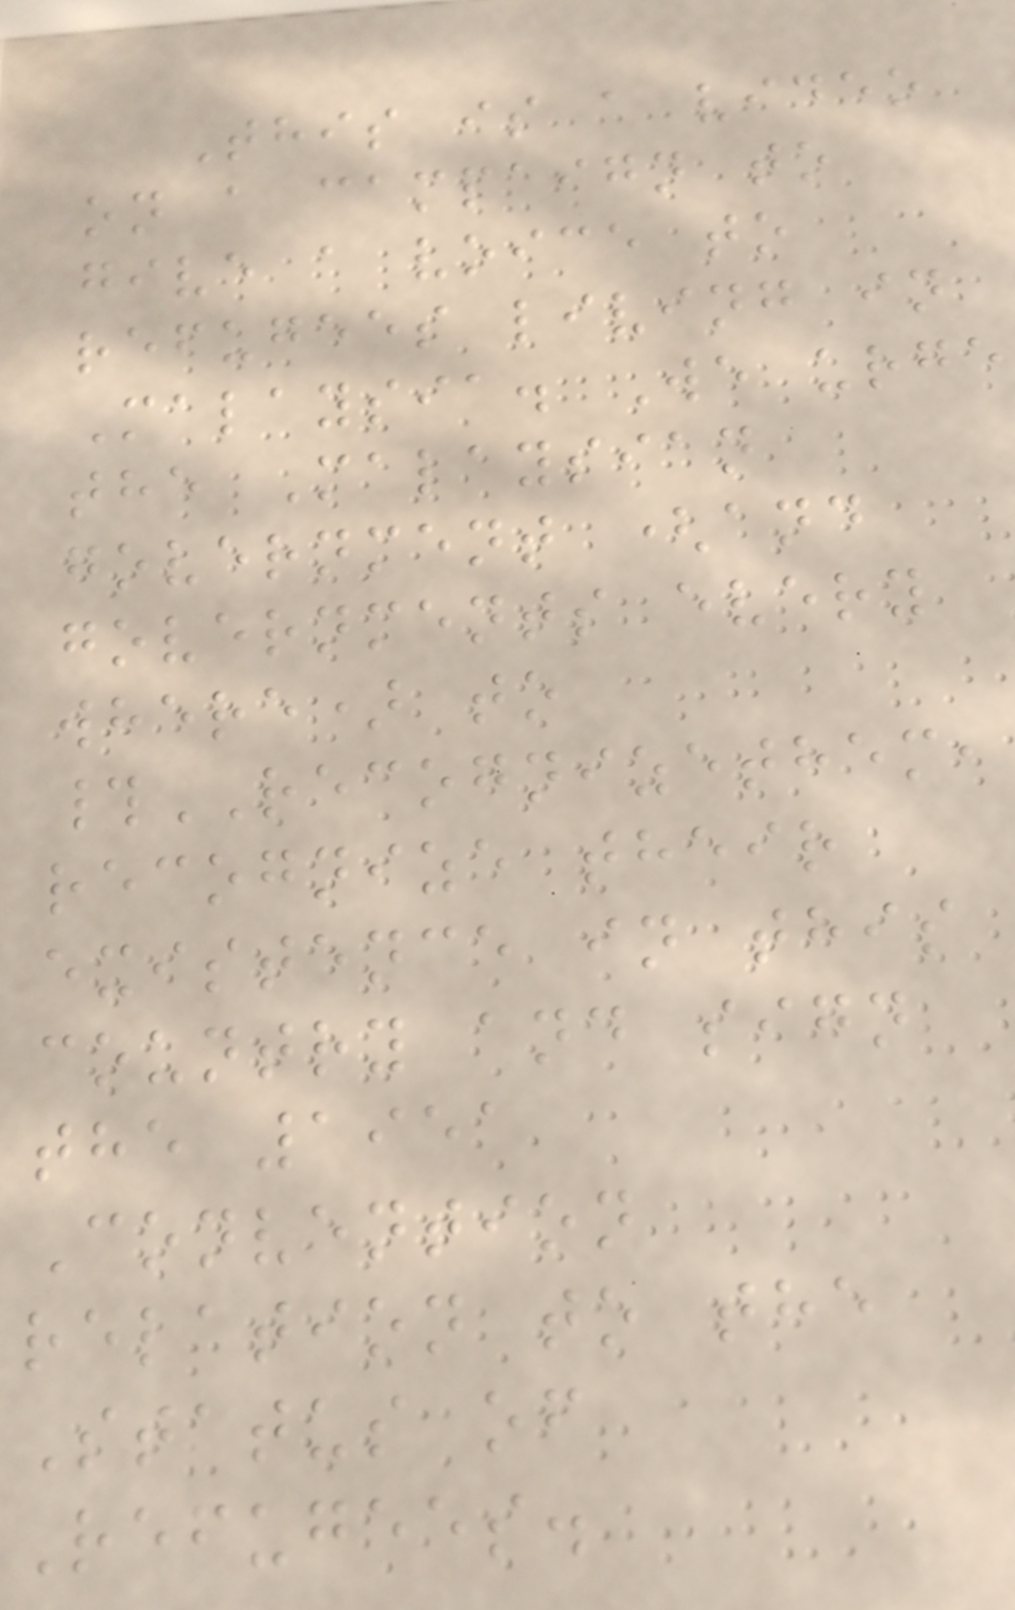This is a video
on a campaign to
give a voice to
refugees living in
Malaysia. We urge
the Malaysian
government (and
governments every
where) to
#RECOGNIZETHEM,
recognize their
existence in this
country and sign
the 1951
Convention
relation to the
Status of
Refugees.
